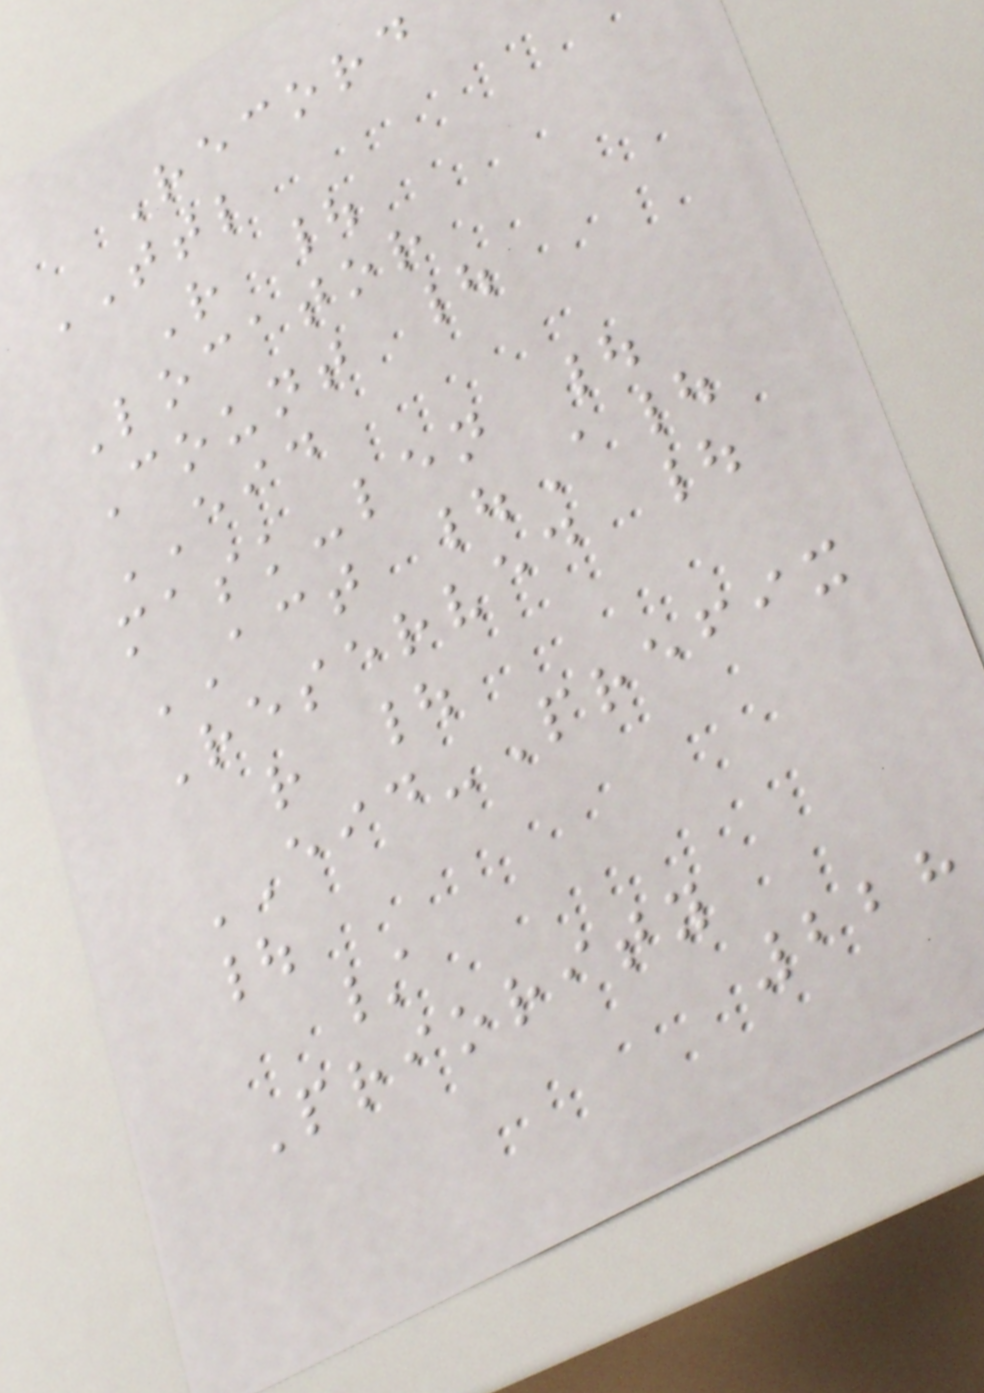Record
TTL
R |
Locator
Count |
EID
mask-len |
ACT |A|
Reserved |
r |
EID-Prefix
|
/
Priority
228
